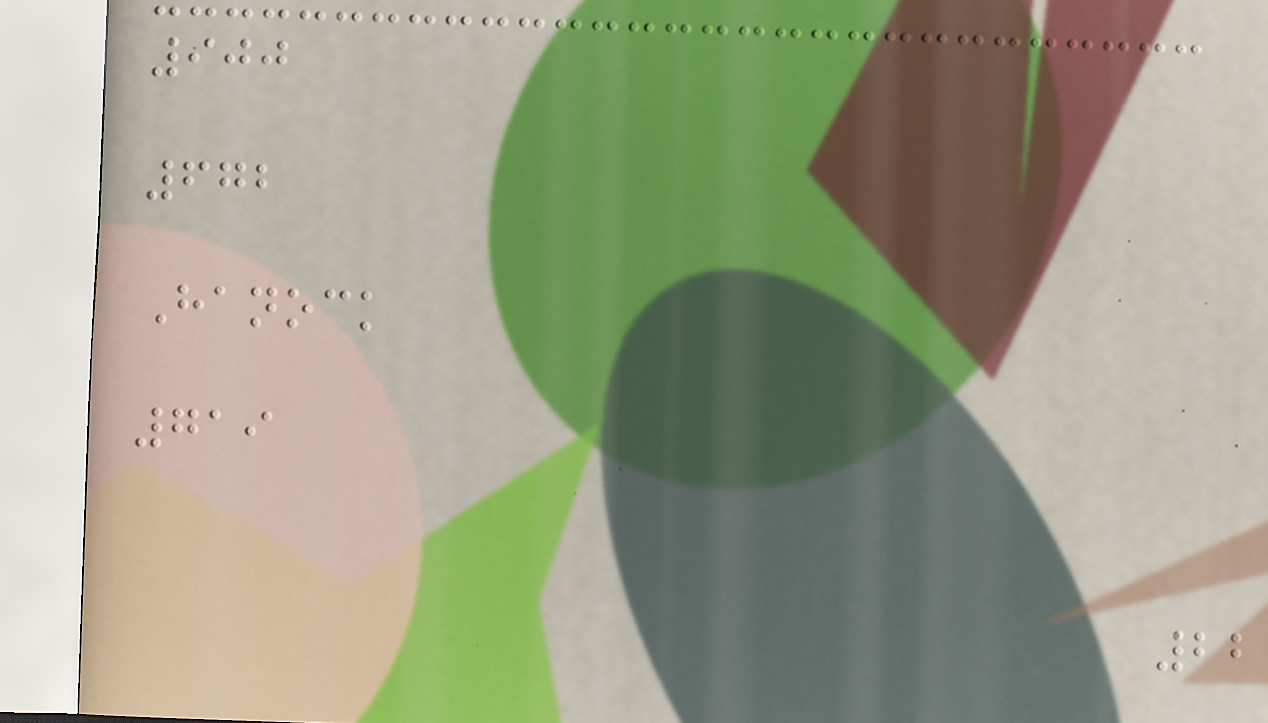900
672
Hanock
719
22
